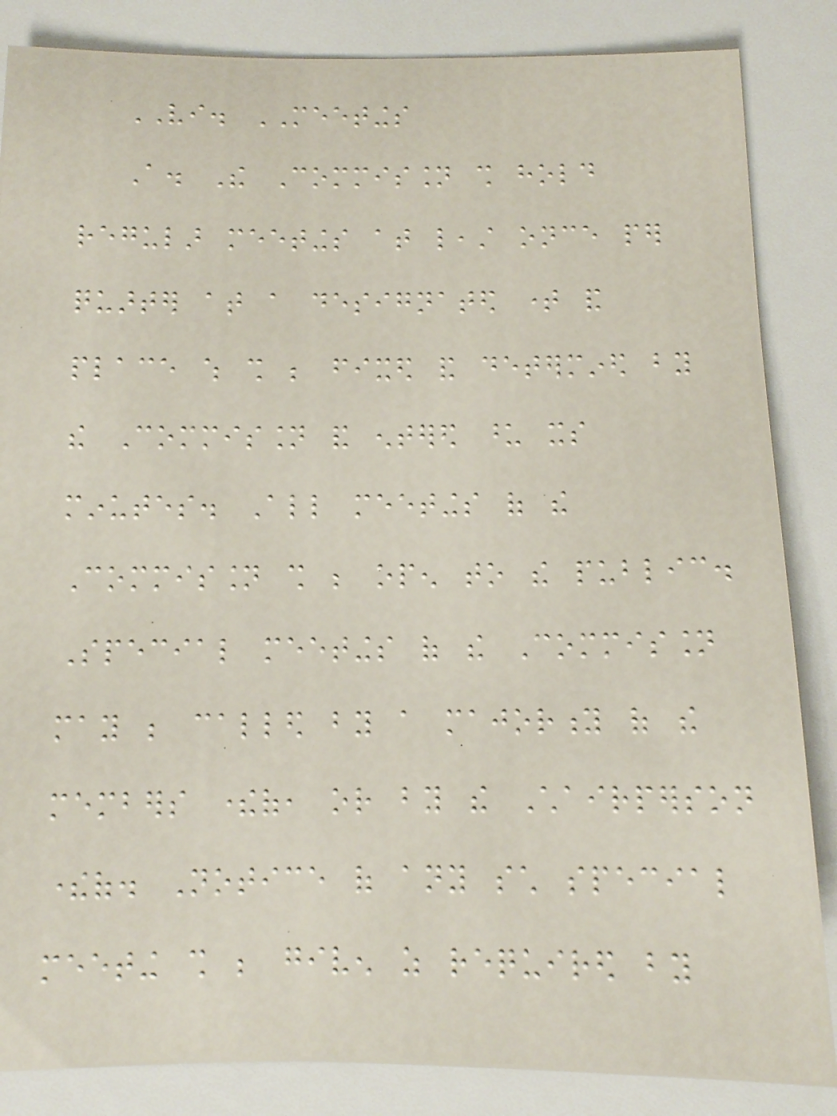VI. MEETINGS
A. The Commission shall hold
regular meetings at least once per
quarter at a designated time and
place which shall be fixed and determined by
the Commission and entered upon its
minutes. All meetings of the
Commission shall be open to the public.
Special meetings of the Commission
may be called by a majority of the
members thereof, or by the Chairperson
thereof. Notice of any such special
meeting shall be given as required by
